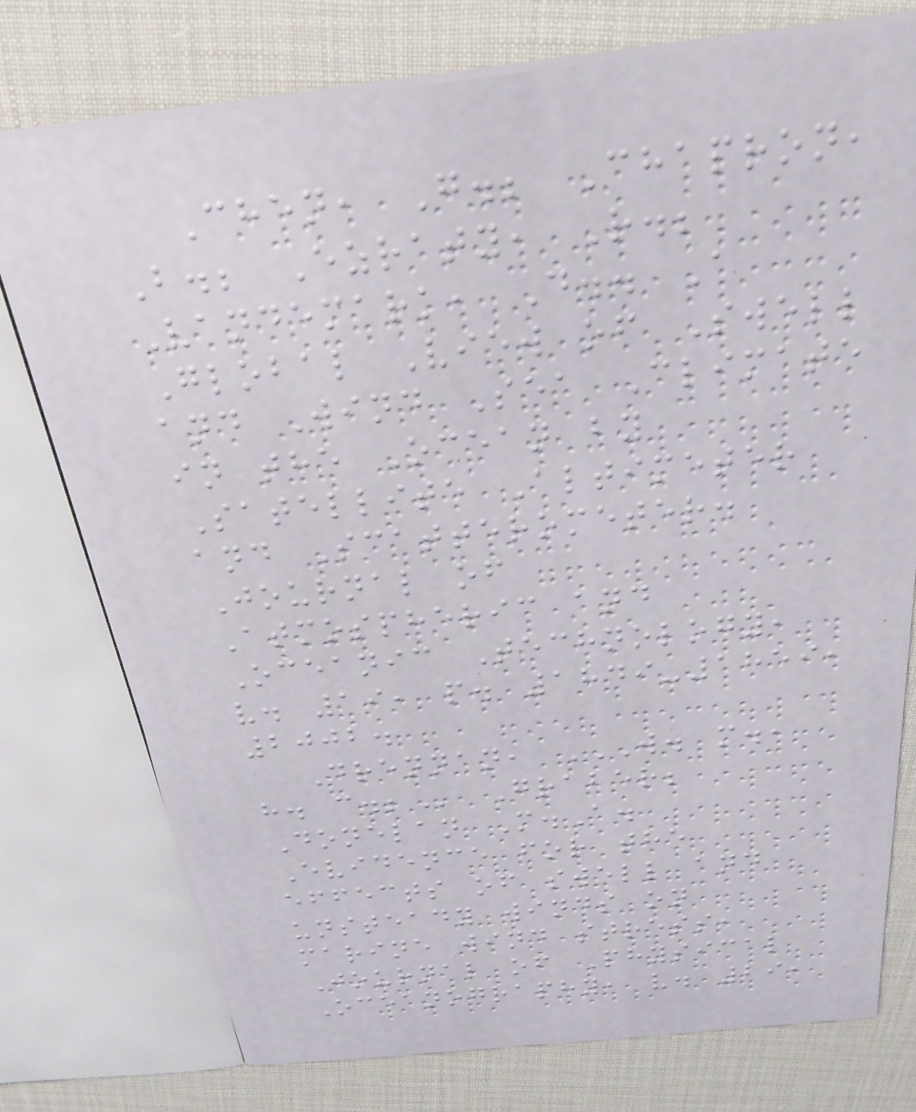Chen, G.; Chapron,
B.; Ezraty, R.;
Vandemark, D.. A
Global View of Swell
and Wind Sea Climate
in the Ocean by
Satellite Altimeter
and Scatterometer.
Journal of
Atmospheric and
Oceanic Technology,
v. 19, p. 1849-1859,
2002.
Drennan, W. M.,
H. C.; Graber;
Donelan M.A.
Evidence for the
effects of swell and
unsteady winds on
marine wind stress,
Journal of Physical
Oceanography, v. 29,
